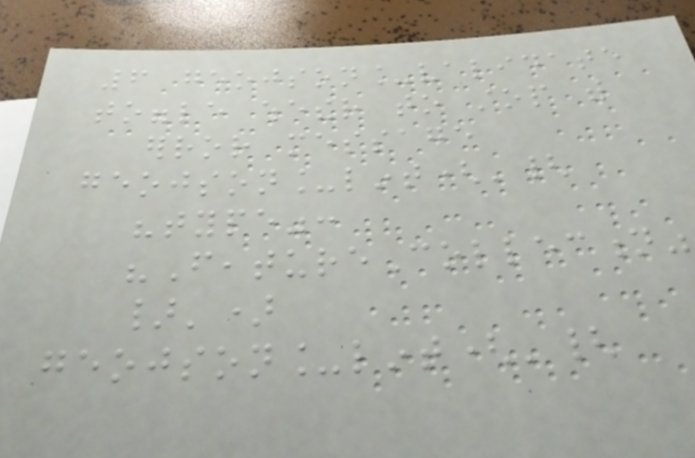6 geojson_validate
toggle whether to stop with
error message
geojson_lint('{
"type":
"FeatureCollection"
}')
geojson_lint('{
